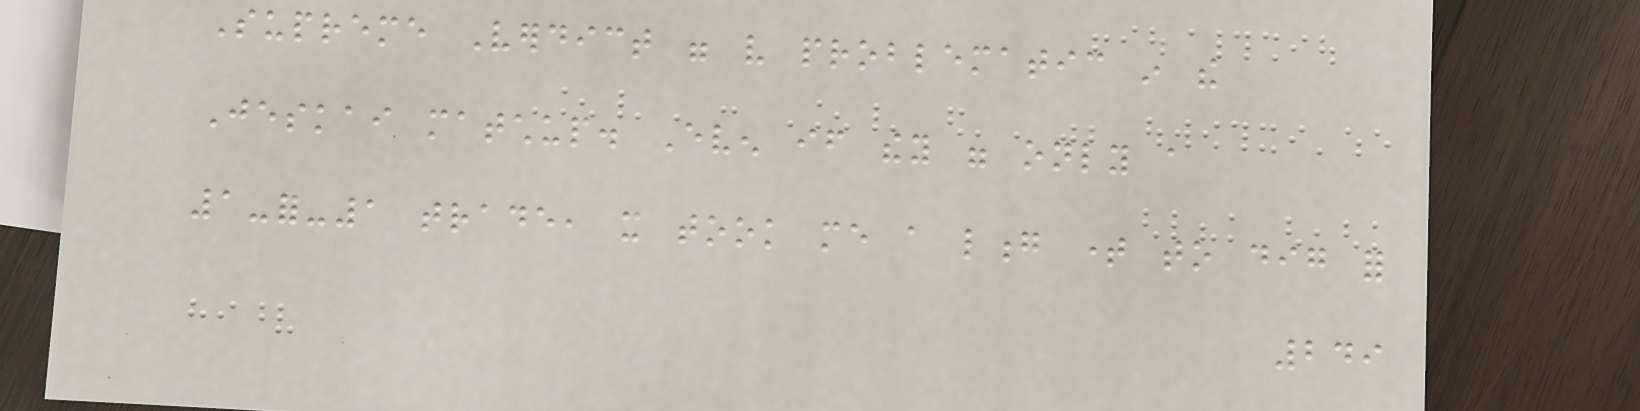Supreme Verdict were very problematic in the
Jeskai matchup. Even if they were only a
1-for-1 trade, it took me a long time to dig for
249
